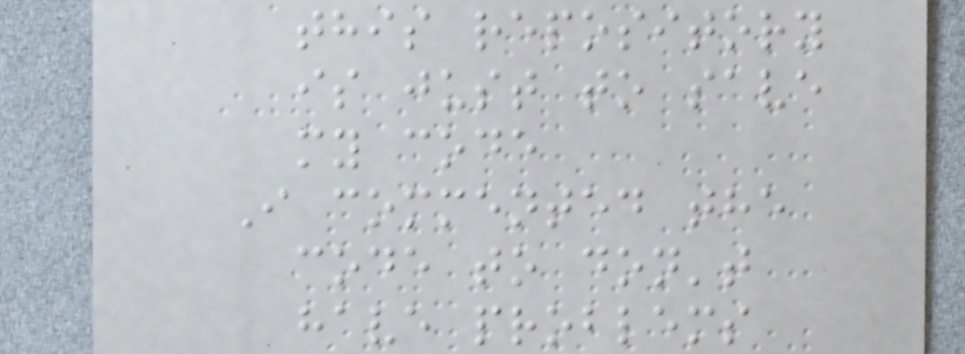this repository
is just to save
my code
I commented the
code to don't
have problems
